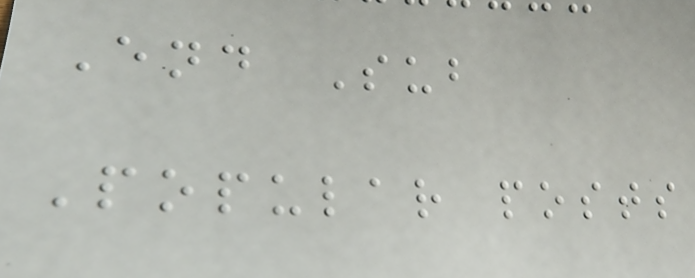End Sub
Popular posts
